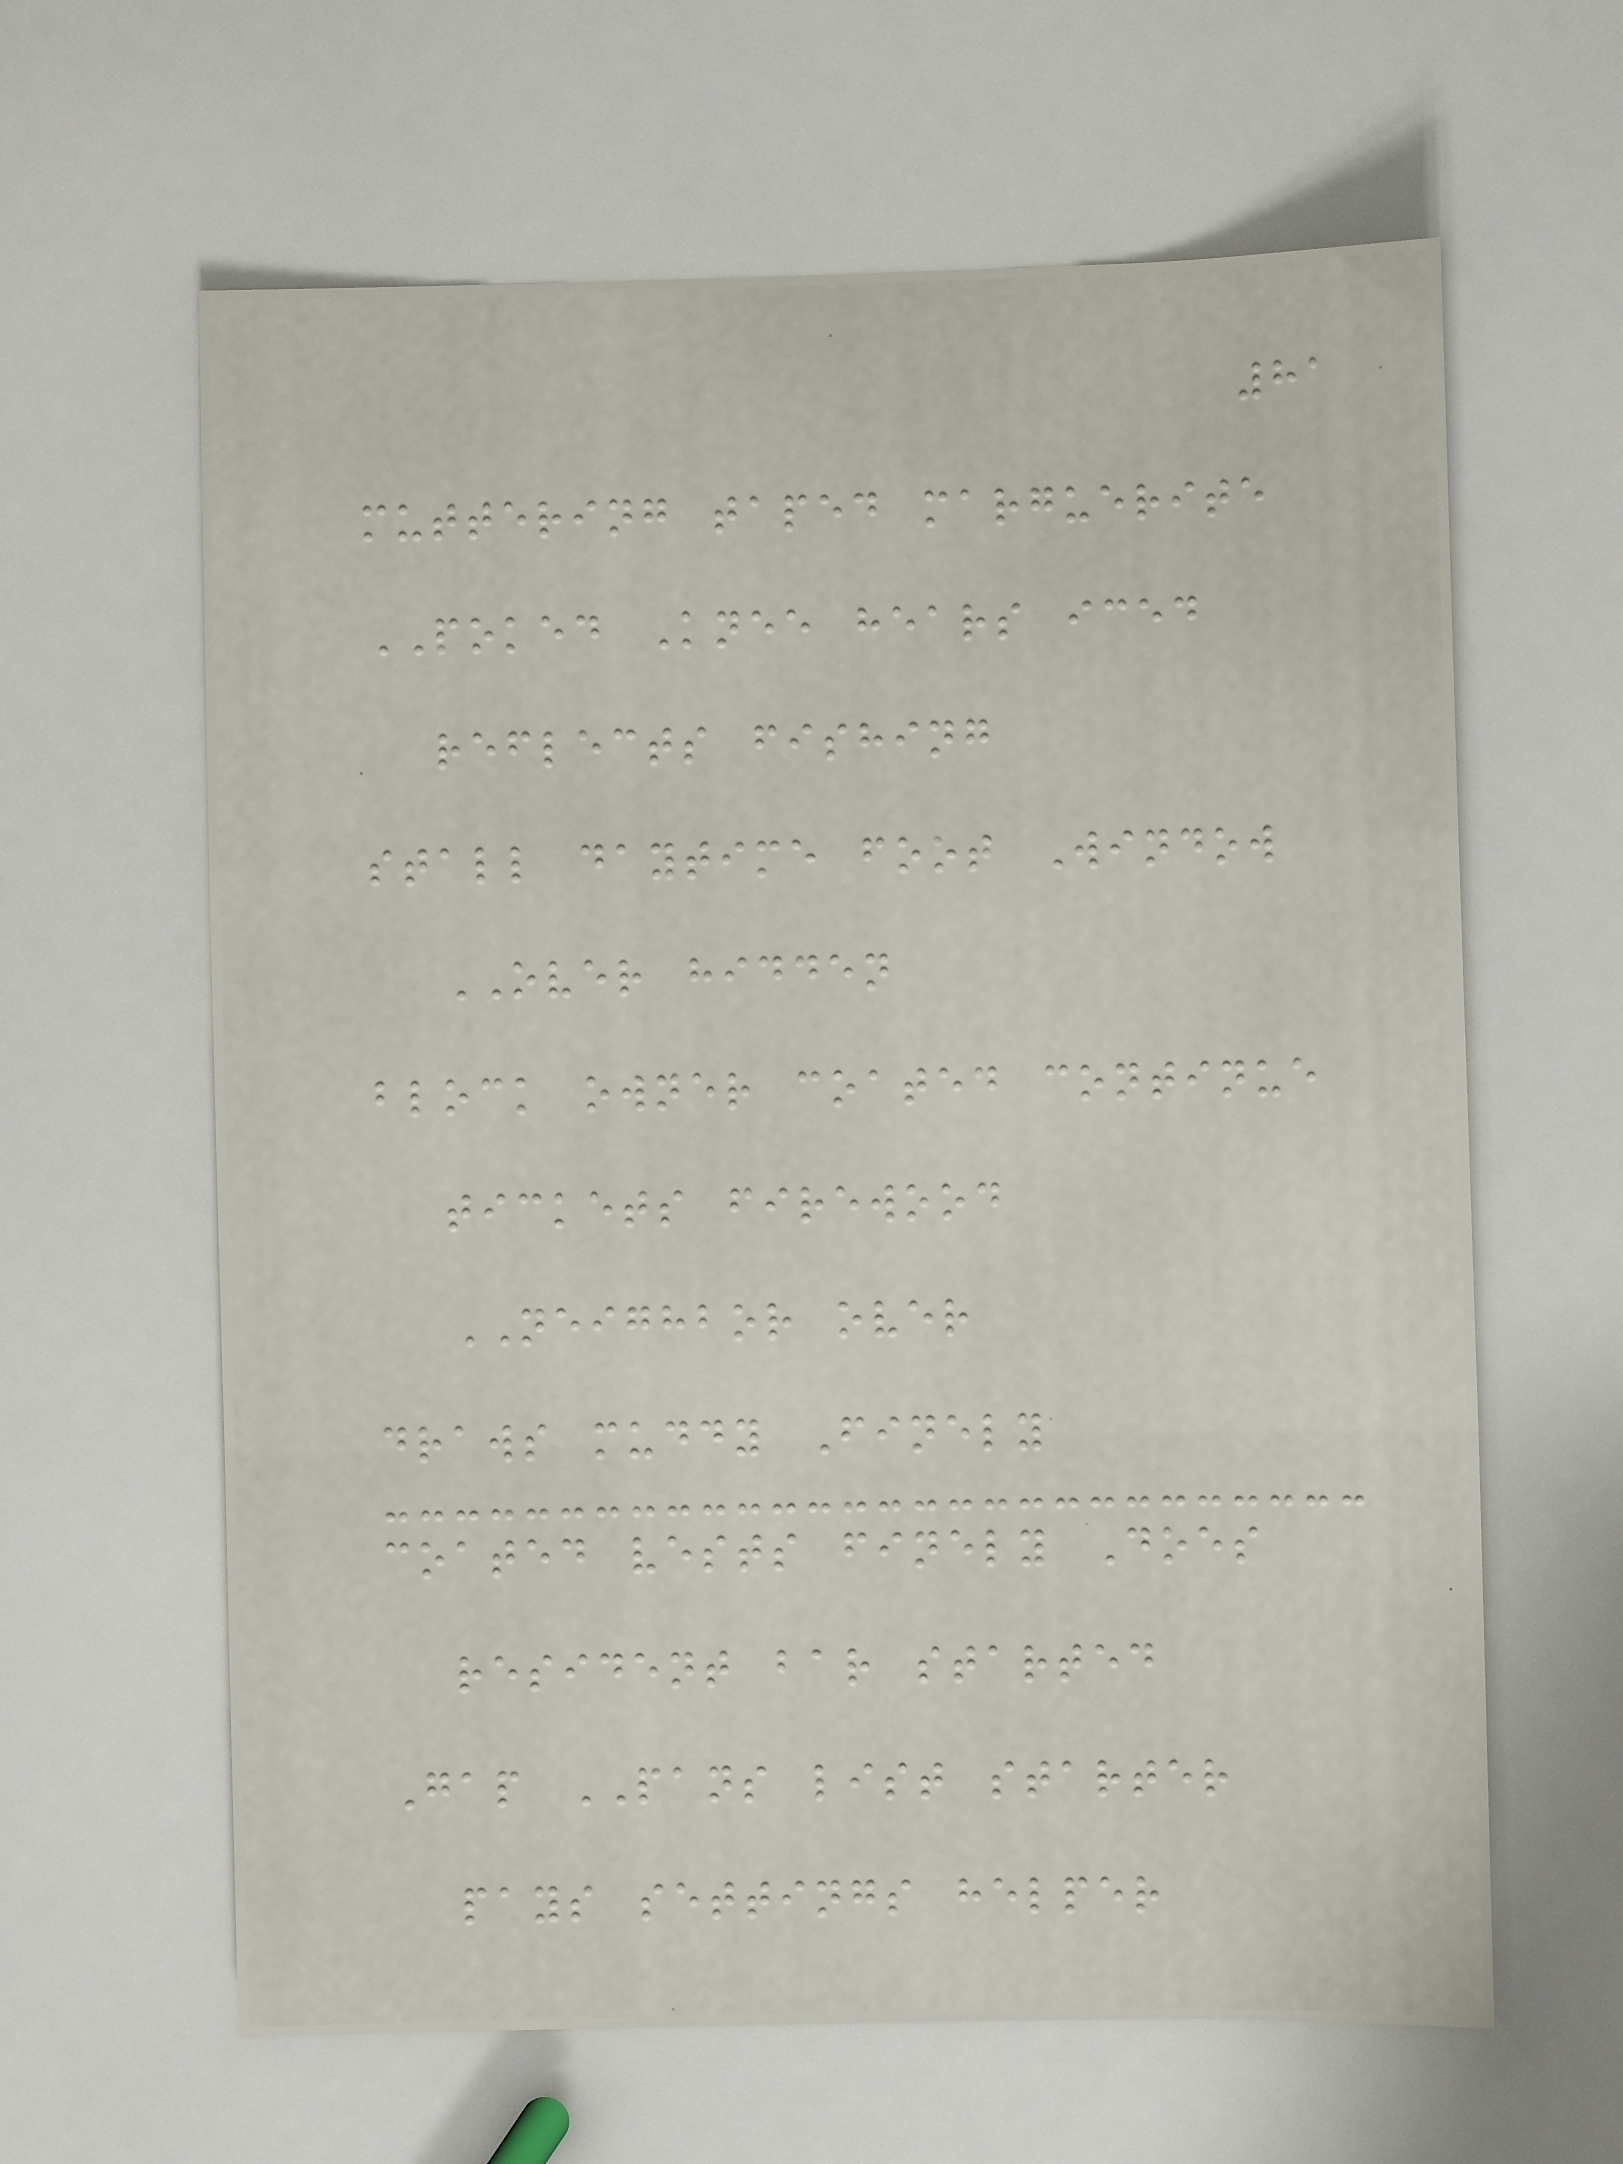81
muttering taped marguerite
POKED Knee hears iced
reflects fishing
stall daytime foot Window
OVER hidden
block owner coated continue
tickets firewood
NEIGHBOR over
draws muddy Finely
coated vests finely Does
resident bar started
Gap PANS list starter
pays settings helper
